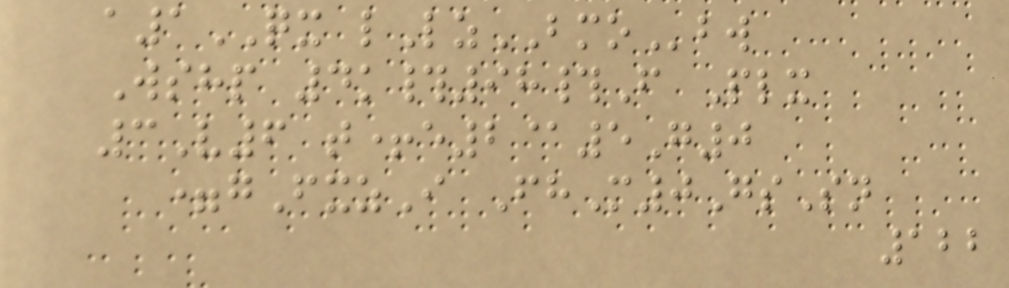a1QX lLzBMObw
Wshp 4k#98#F Plx
3V6 t+e2@5G0
=gFxzI FhM0GsSn
122
